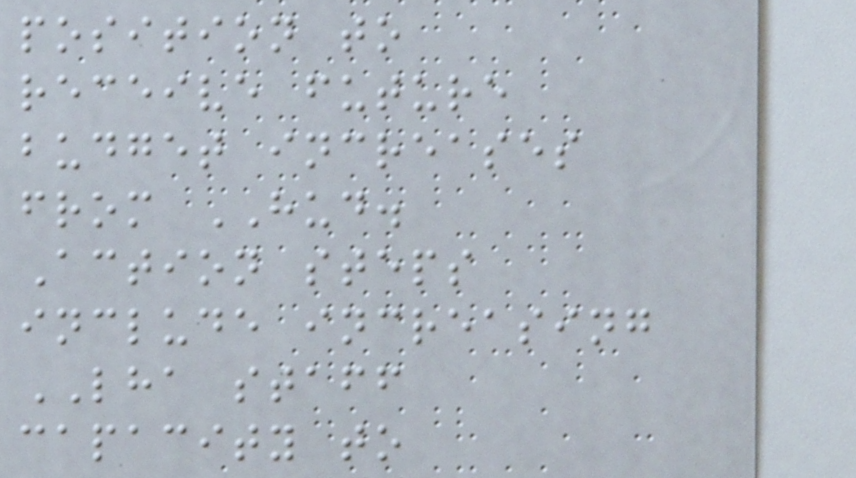position to
receive future
budget increases
from HUD.
Action steps
include increasing
LHA staff
capacity to
